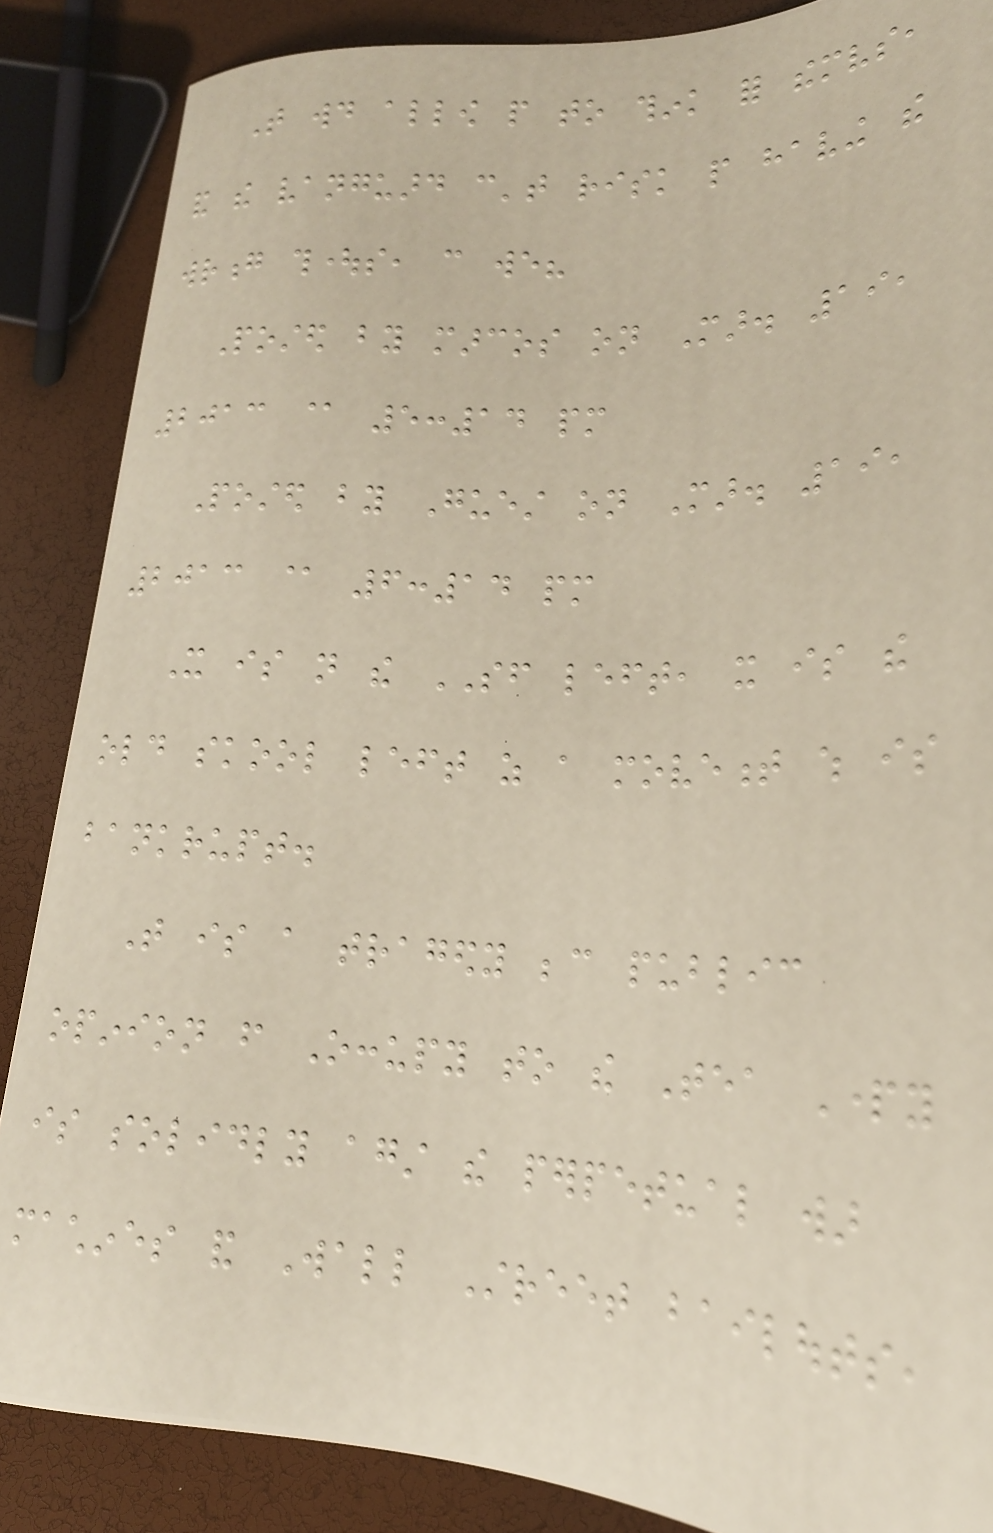That would allow people to think for themselves,
and the vanguard can't risk people having the
wrong thoughts, can we?
Posted by marcos on Mar. 19,
2013 @ 5:14 pm
Posted by Guest on Mar. 19,
2013 @ 6:14 pm
It is not the SF left, it is the
old skool left as a movement which is
bankrupt.
That is a tragedy because public
opinion from Occupy to the Tea Party
is solidly against the perpetual war
machines and Wall Street bailouts,
